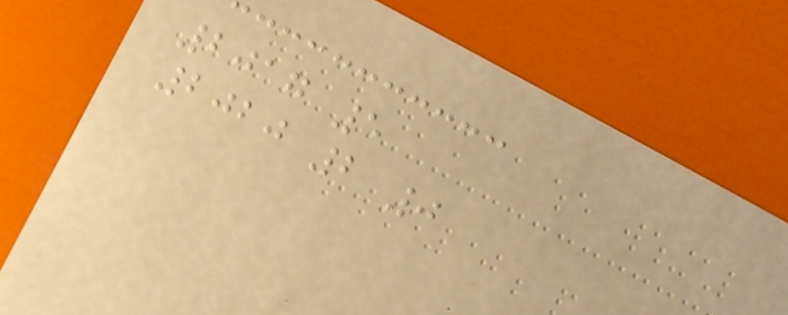2017 5
2020 2 0
